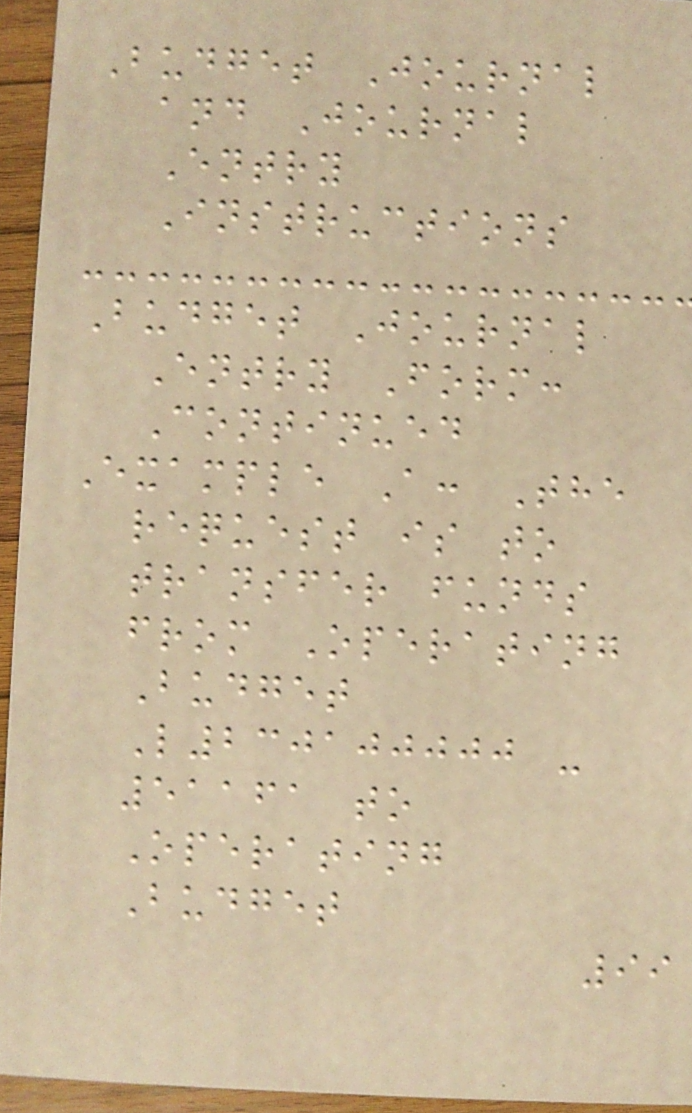Budget Journal
and Journal
Entry
Instructions
Budget Journal
Entry Form:
Continued
Example A: The
request is to
transfer funds
from Operating
Budget
L230100000 -
51161 to
Operating
Budget
99
